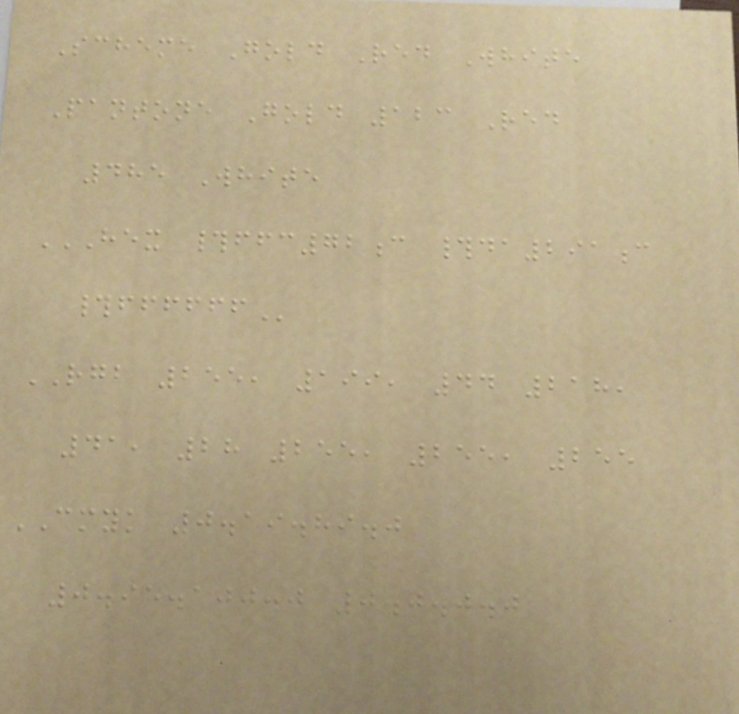Scheme Gold Red White
Pantone Gold 123 Red
485 White
HEX #FFC72C #DA291C
#FFFFFF
RGB 255, 199, 44 218,
41, 28 255, 255, 255
CMYK 0.19.89.0
0.95.100.0 0.0.0.0
